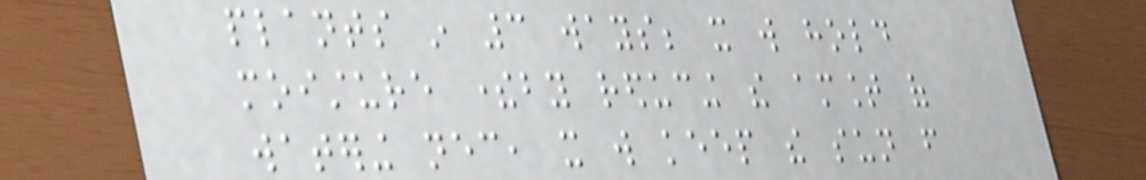plants in 3 ways; it will hold
moisture thereby reducing the amount of
watering necessary, it will keep the sun from
